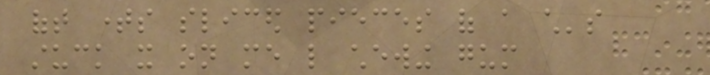oft times sliced pieces of a child's
stuck it on me like chewing gum
